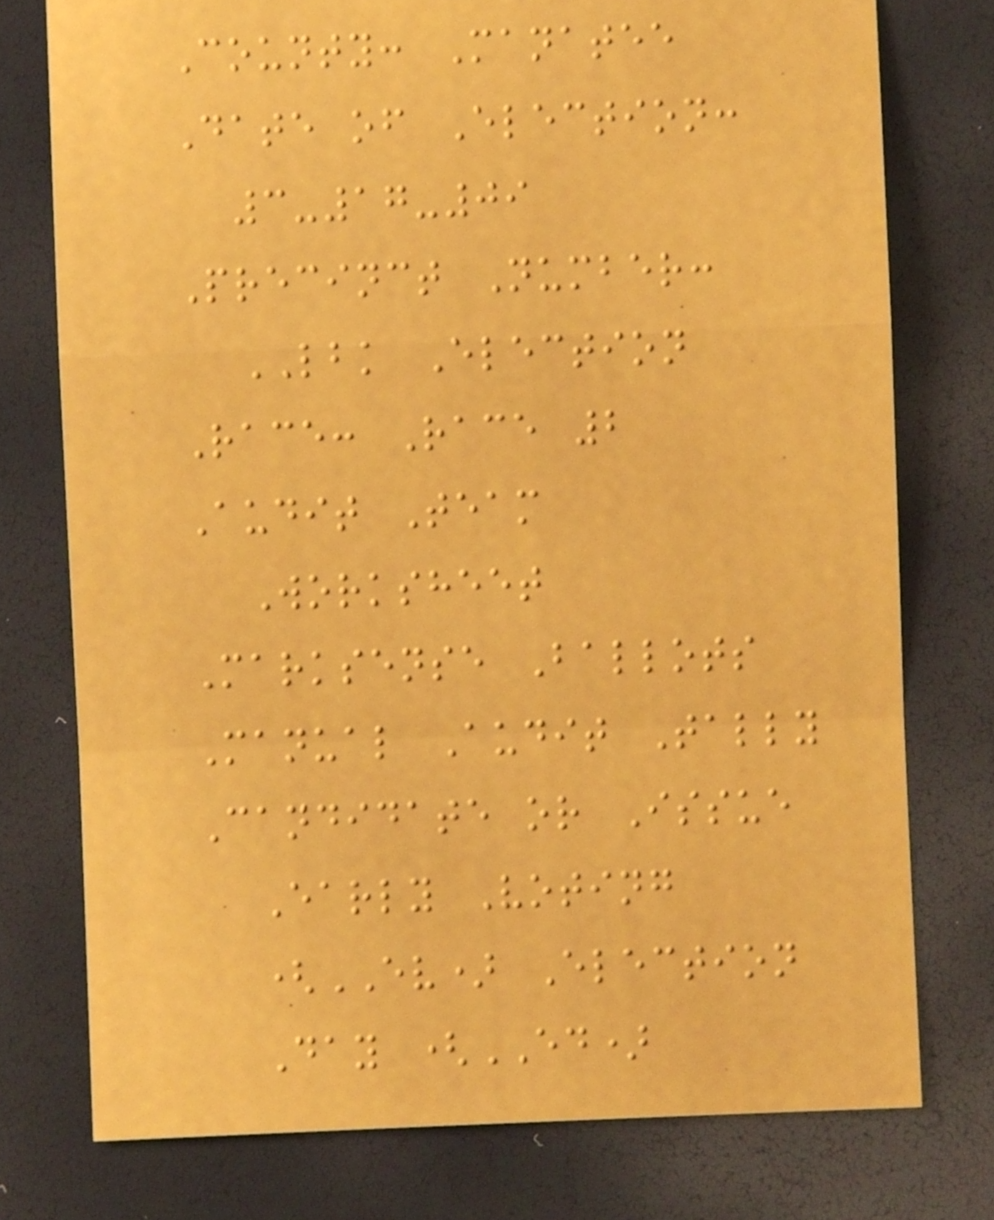County: Manatee
Date of Election:
3-17-09
Precinct Number:
LBK Election
Race: Race 2
Audit Team
Worksheet
Marksense Ballots
Manual Audit Tally
Candidate or Issue
Early Voting
(EV) Election
Day (ED)
